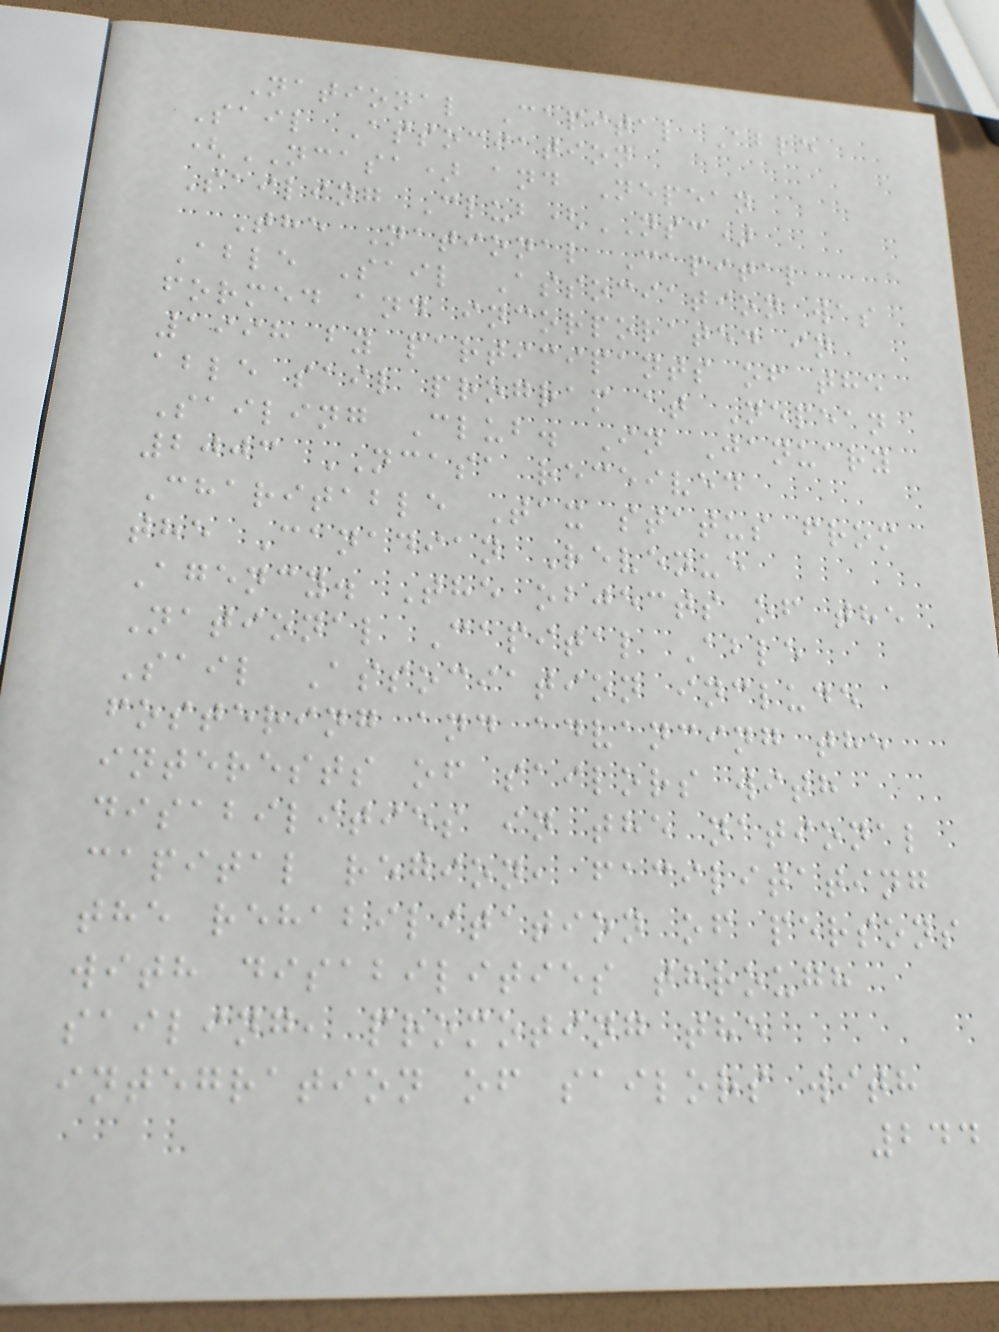National Capital Able
Sail Association
(NCASA) and Nepean
Sailing Club(NSC)
The National Capital
Able Sail Association was
formed and incorporated in
1998 by participants of the
able sail program at Nepean
Sailing Club. In January
2003 NCASA received
Charitable Tax status from
the Canadian Revenue
Agency. The objects of the
National Capital Able
Sail Association include
fostering and advancing the
interests of sailors with
disabilities in the national
capital region, facilitating
the rehabilitation of persons
with disabilities through
sailing, promoting the
integration of sailors with
244
